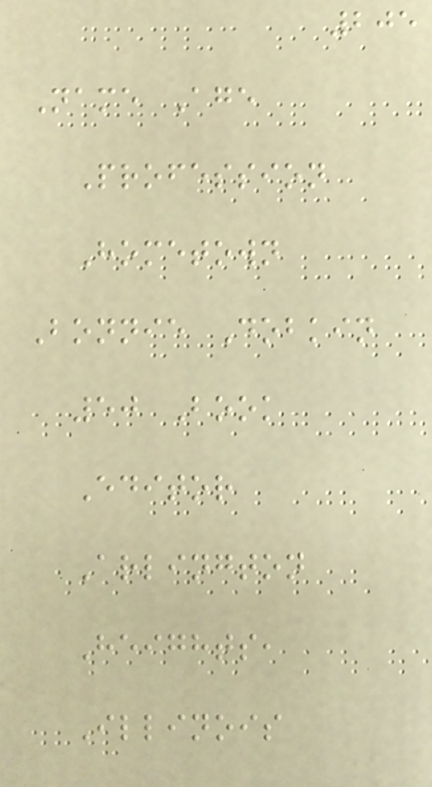205
Name Age
Profession
Hometown
Bonnie Dobkin
50 Book
Editor
Arlington
Heights,
Illinois
